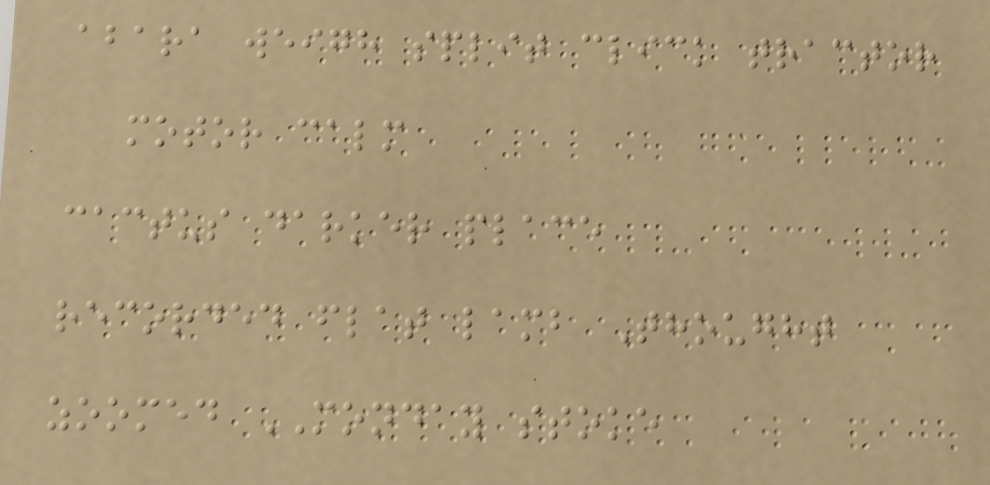abara weigh split click tractor
motor calm
cactus darker place
recorded flat lamb Thought
zoomed MONDAY stoke
